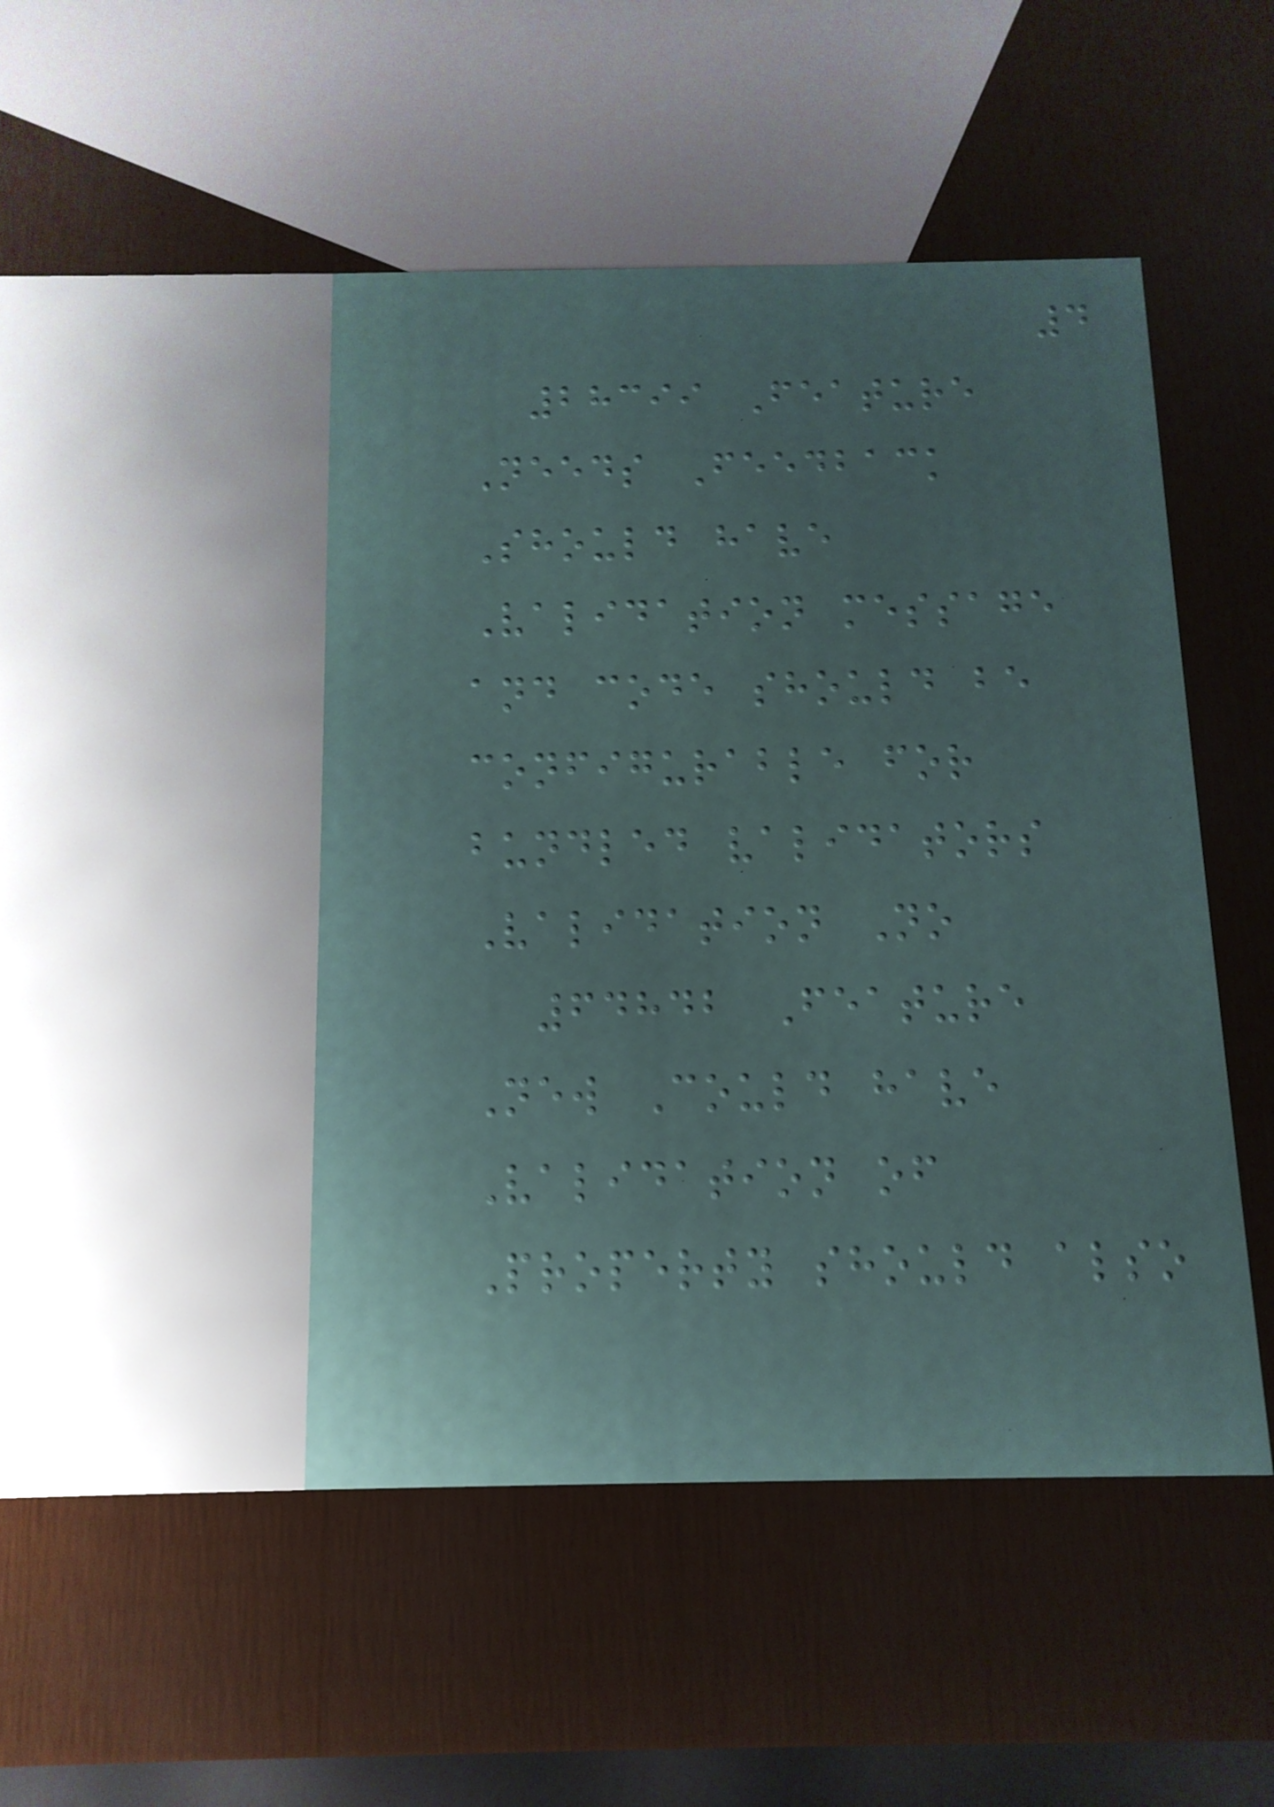4
28399 Feature
Needs Feedback
Should have
Validation message
and code should be
configurable for
bundled validators
Validation No
64842 Feature
New Could have
Validation of
Property should also
